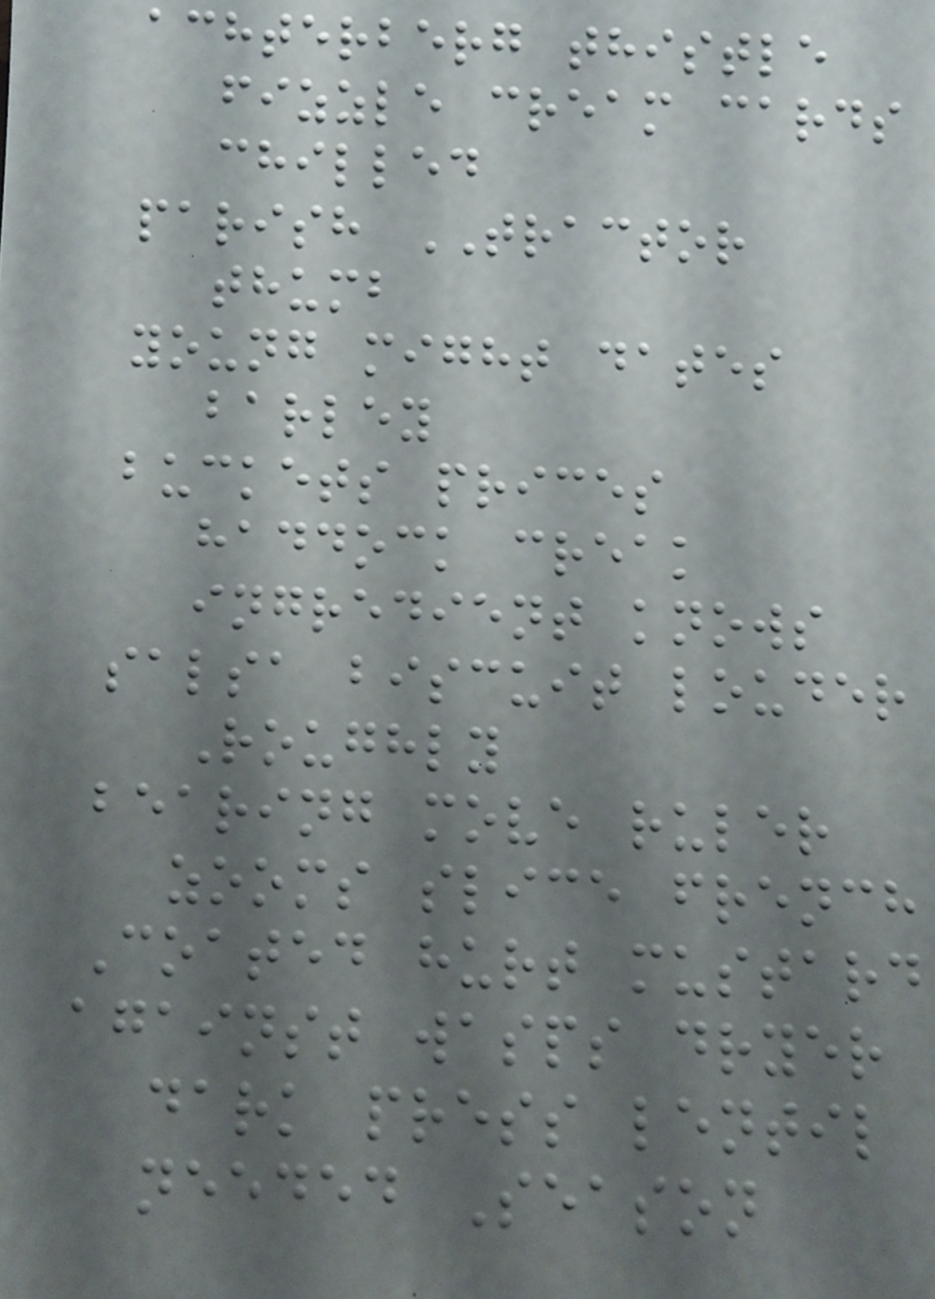achterberg thistle
fizzle cream cards
chilled
parish TRACTOR
thumb
young might dates
barley
buckets prices
haddock creak
ingredient knows
salsa biscuit louder
Roughly
bearing move ruler
zooms slice french
Coated hurt mustard
against wasps dryer
dark press lentil
needed Season
